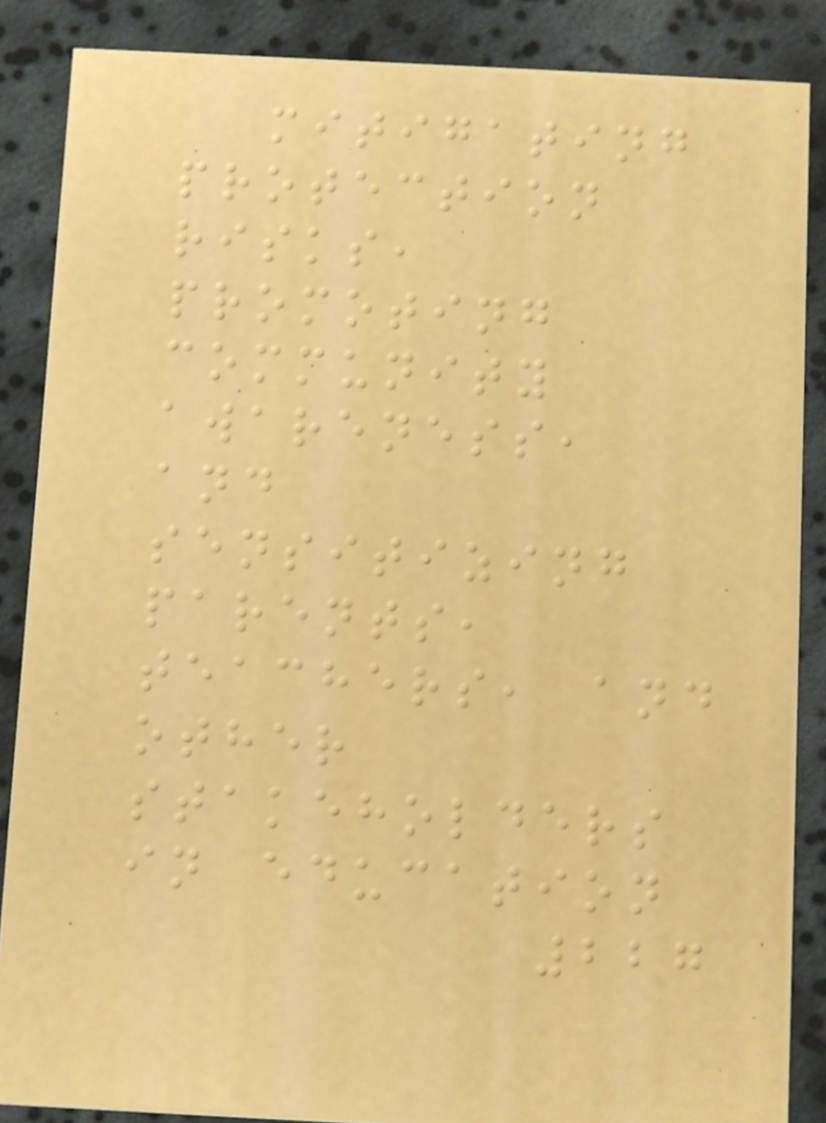mitigating
protection
risks,
promoting
community
awareness,
and
sensitizing
parents,
teachers, and
other
stakeholders
in education
227
